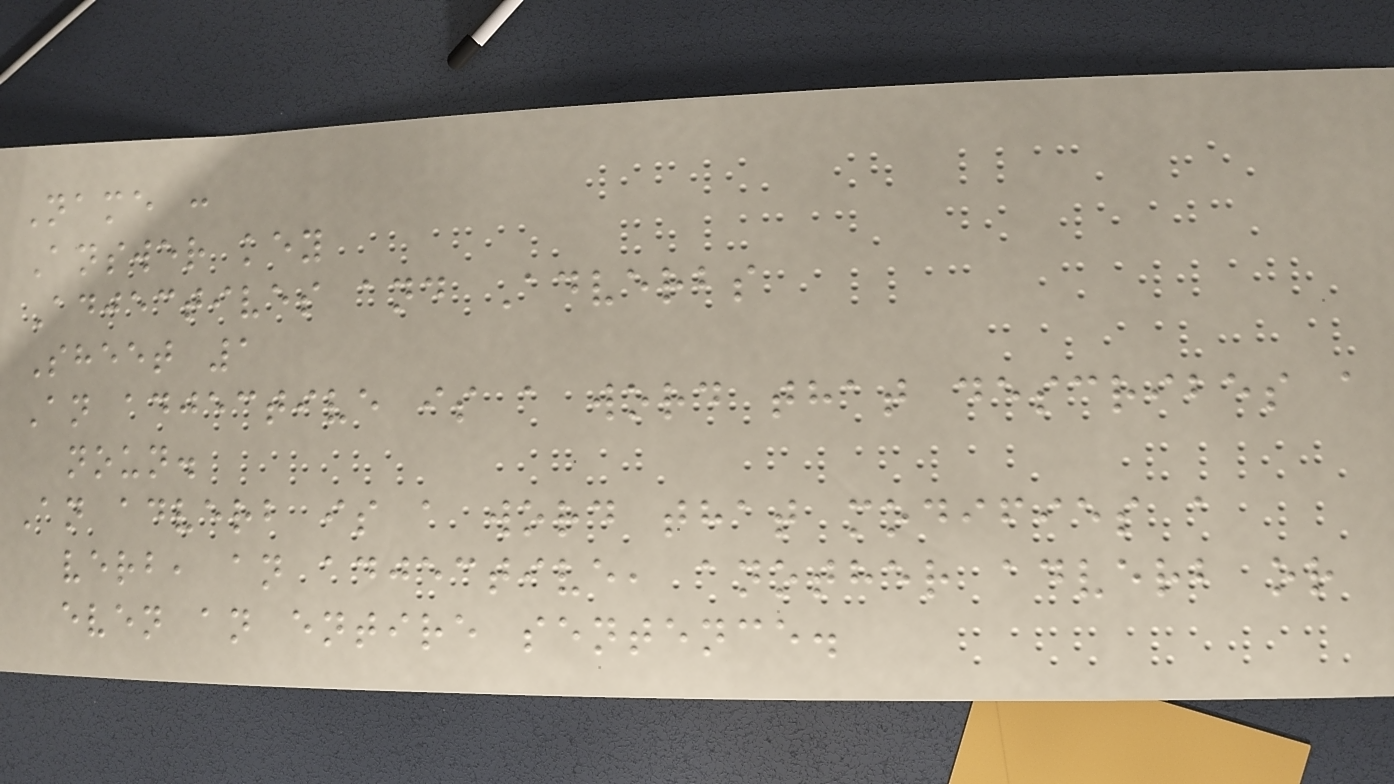Name :
Answer key
Adjectives and Adverbs
Sheet 1
An adjective is a word that describes a
noun.
An adverb is a word that modifies a
verb, an adjective, another adverb or
even an entire sentence.
